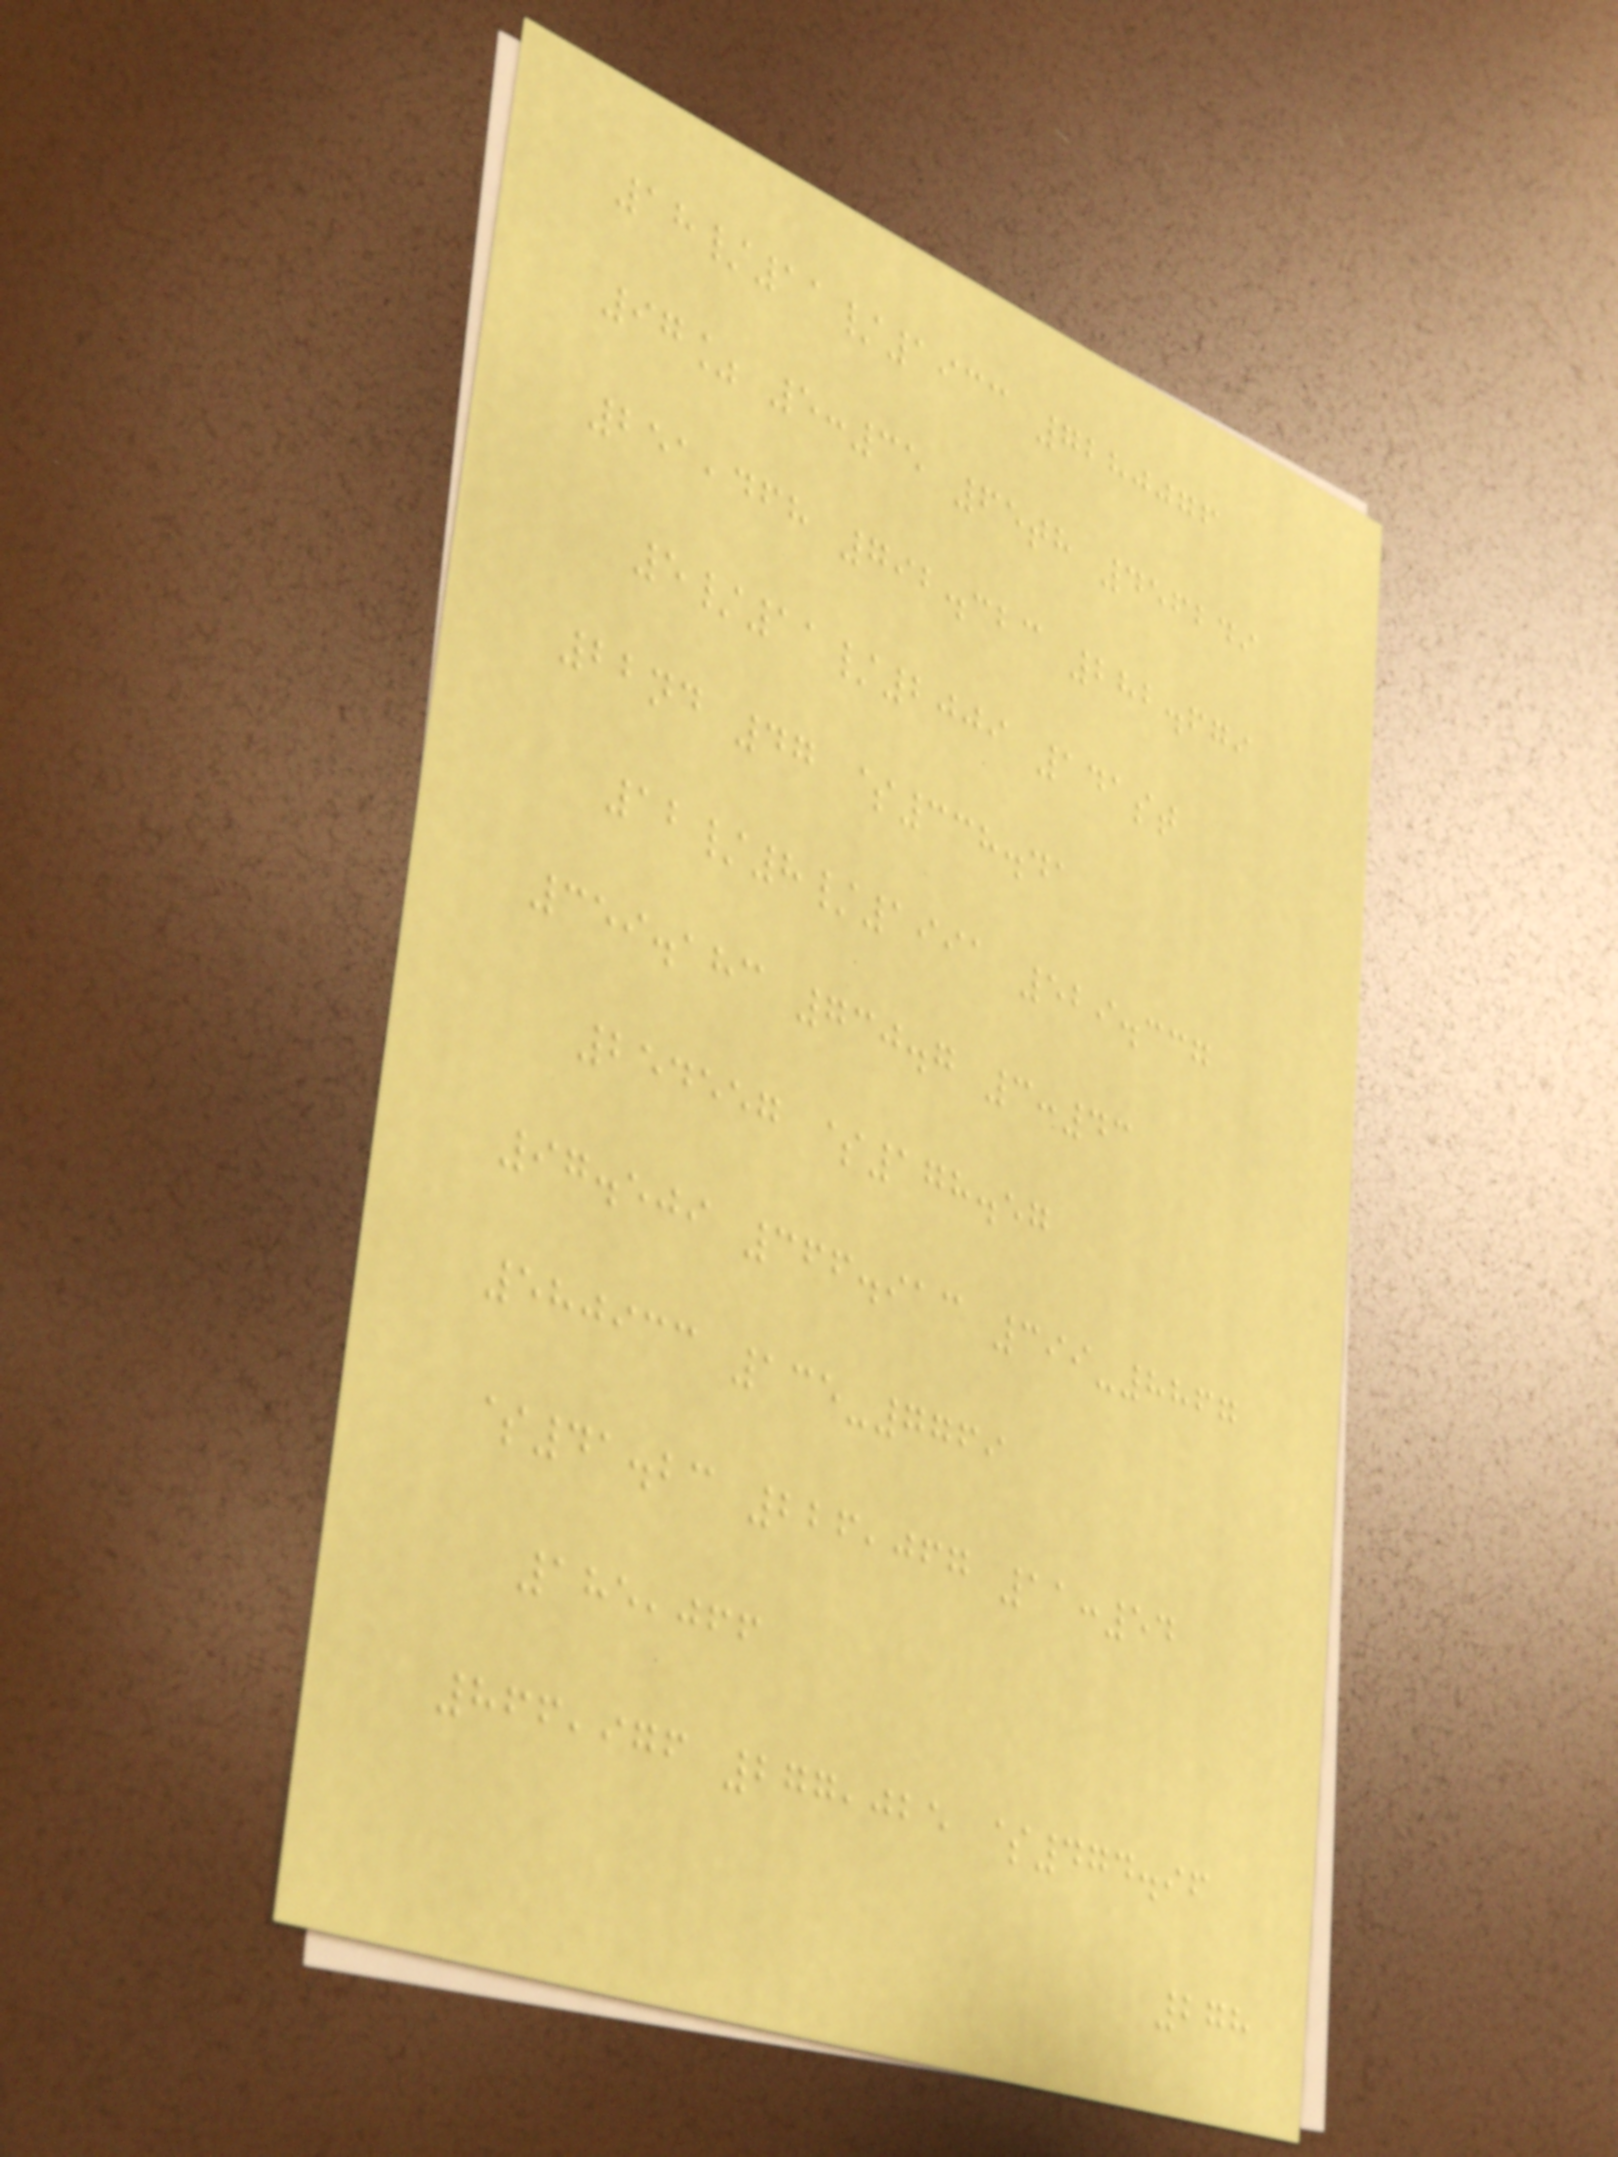18/11/1933 7280076
97% 5:35 65th 456249
251,468 792.323 282.679
5/11/2009 141st
22nd 47 $338.41
12/8/1991 529.337
359.183 730.7 3:43
254557 $178.57
97.509 366.913 399-8867
580933 135-7769
$41.23 226,067 11:54
185,066
866,976 277,025 $474.96
278
